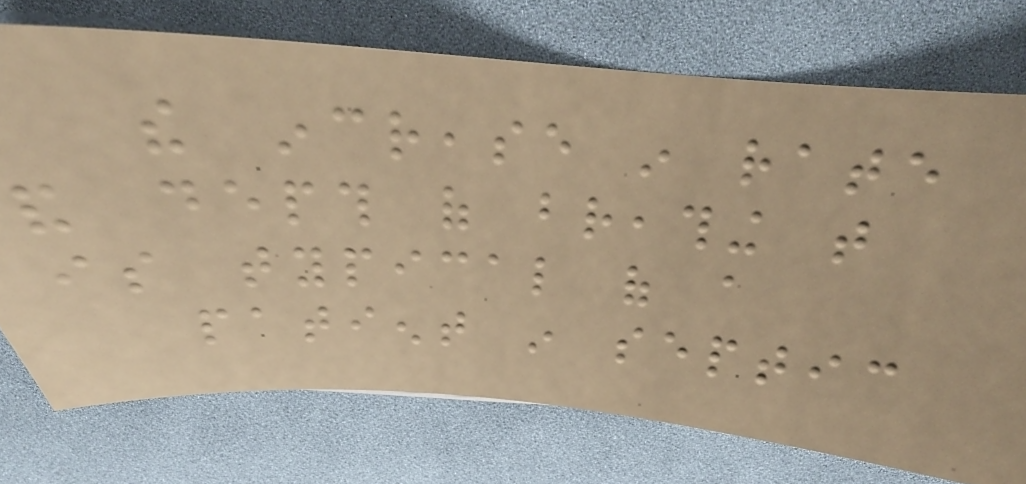the increase in rate
and depth of breathing that
is typical of a
patient in septic
